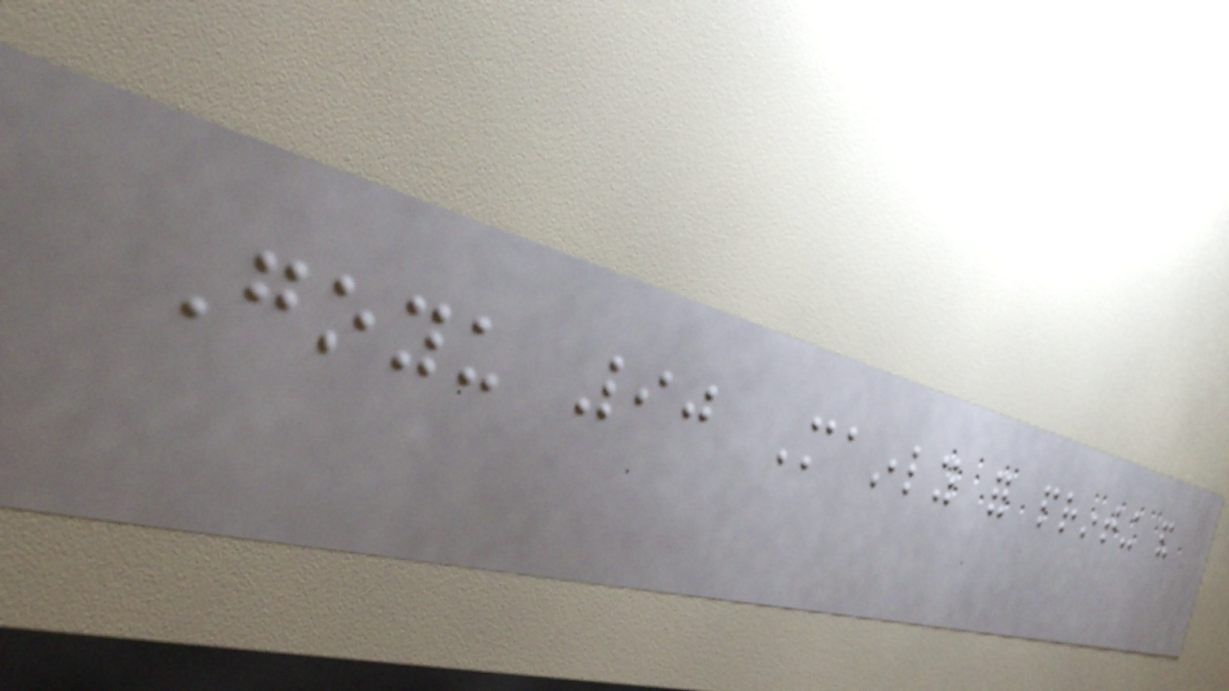Goyu 90 Mainly for printing and
